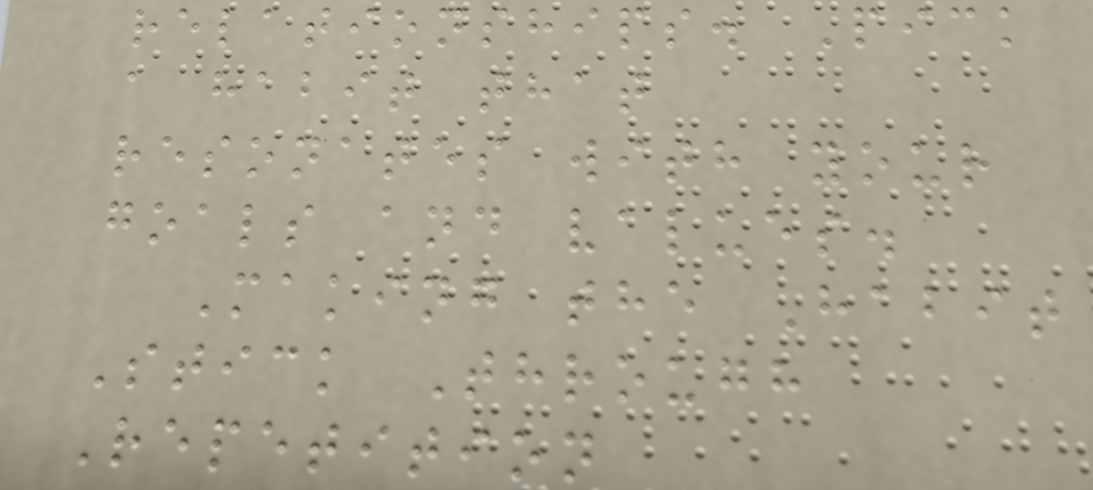relationships. Pick
a habit that
resonates with your
goals and values.
Making the Habit
Stick Through
Repetition
